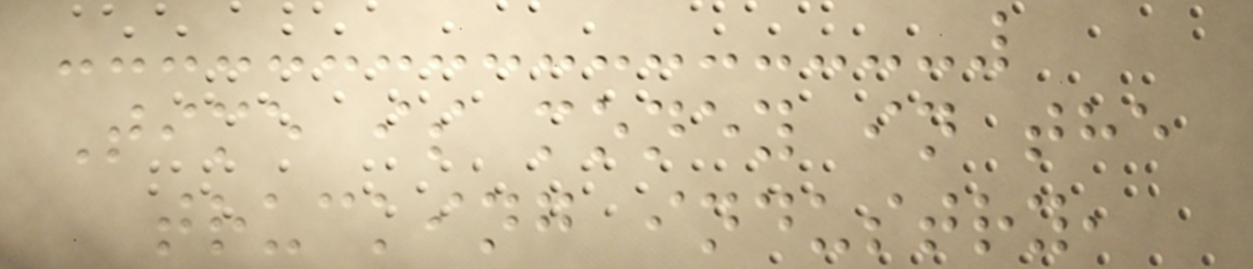Time is money in the
trucking industry,
